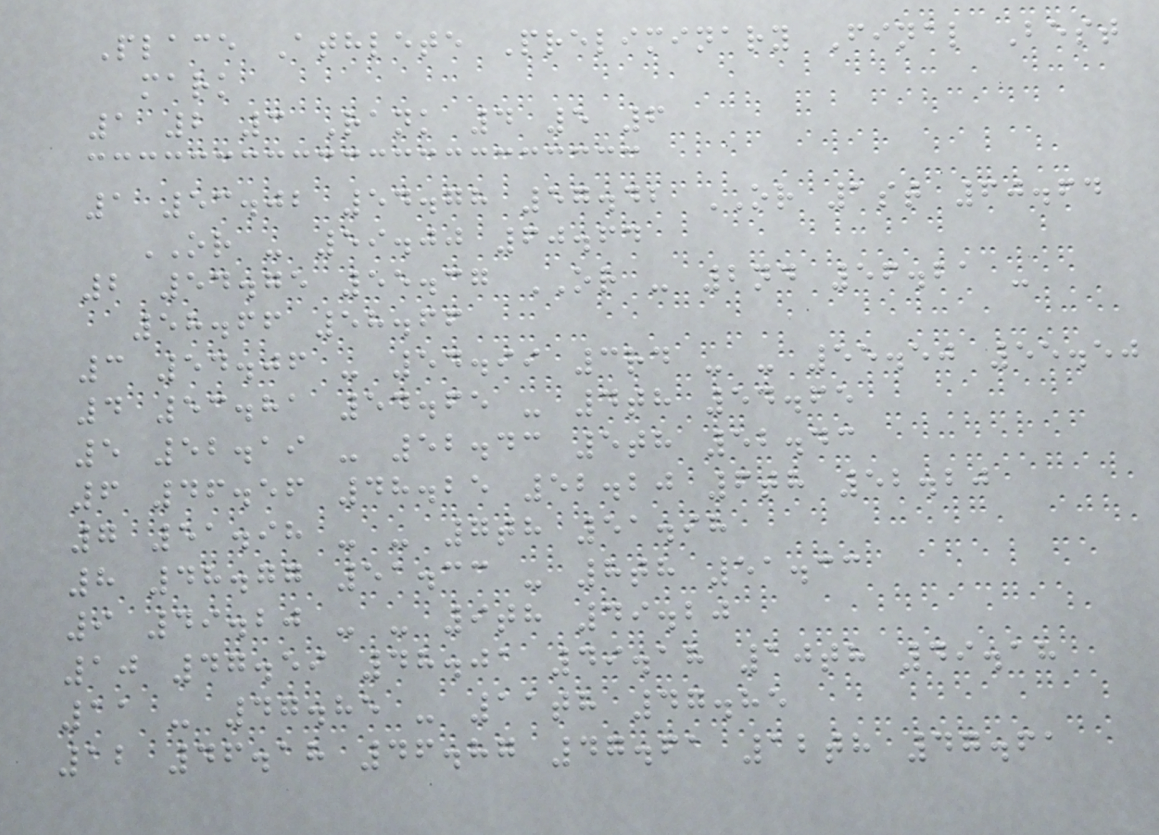Place Athlete Preliminary Final Best
mark
1 2 3 Rank 4 5 6
1 53.02 54.78 57.42 OR 1st 60.64
OR - 59.00 60.64
2 54.75 55.37 OR - 2nd 56.21 -
58.66 58.66
3 54.06 - 54.99 3rd - - 55.50 55.50
4 53.81 54.65 - 4th 54.65
5 52.19 - 52.43 5th 52.43
6 46.56 48.25 52.20 6th 52.20
7 51.98 - - 7th 51.98
8 48.77 51.33 - 8th 51.33
9 49.20 - - 9th 49.20
10 47.59 48.01 49.18 10th 49.18
11 - 47.85 - 11th 47.85
12 46.18 46.87 47.61 12th 47.61
